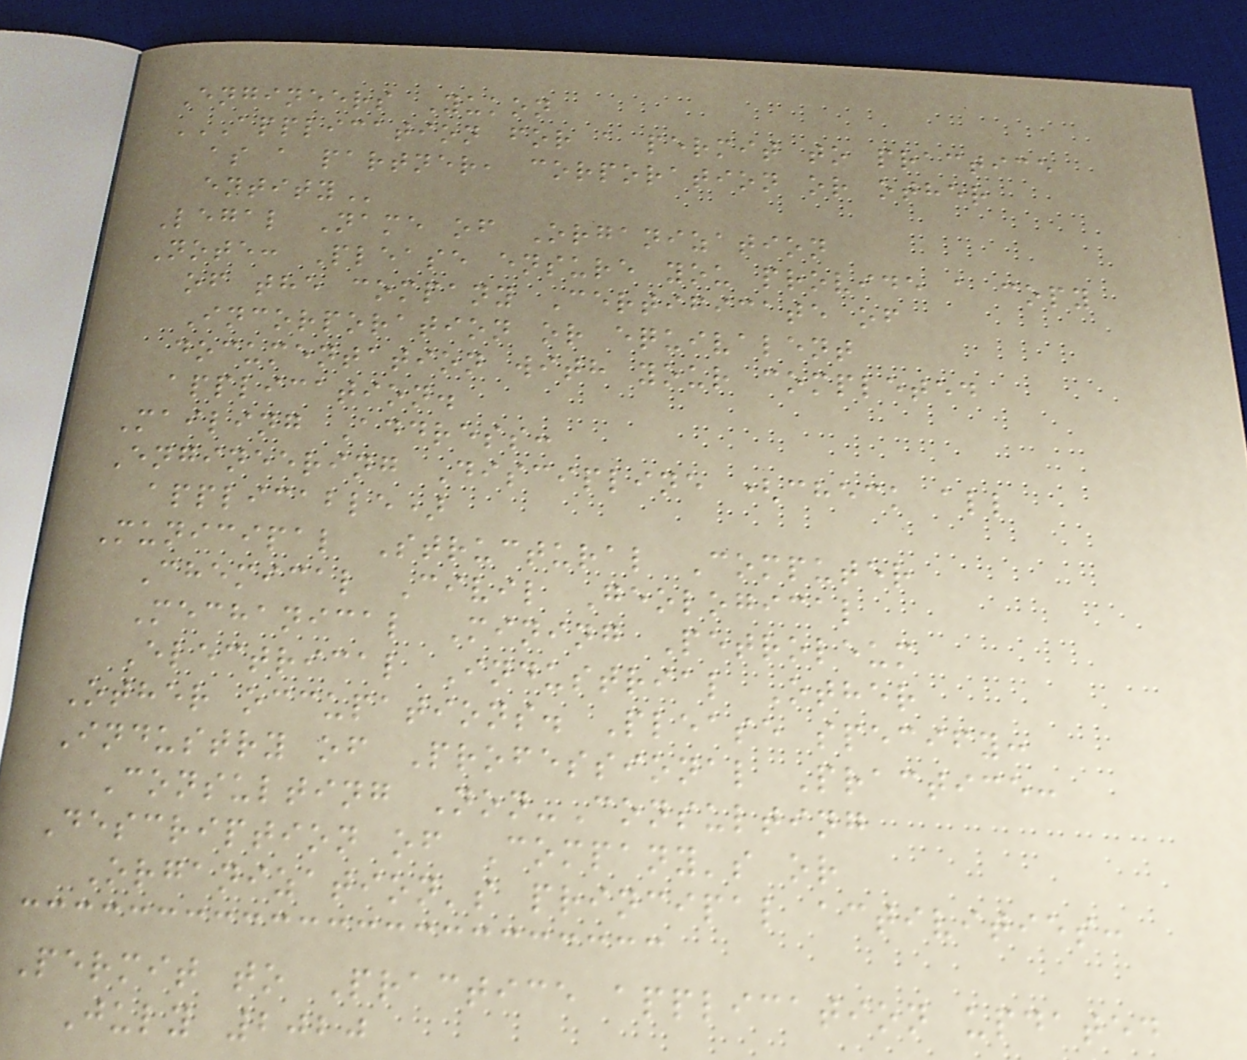Engineers Yukon
APPLICATION FOR A PERMIT TO PRACTICE
AS A PARTNER, CORPORATION OR OTHER
ENTITY
Legal Name of Organization
Note: Please ensure you provide a copy
of the company Certificate of
Incorporation or equivalent
documentation with your completed
application.
Mailing Address:
Engineering Discipline (check all
applicable)
Municipal Structural Computer
Chemical Civil Geological
Mechanical Mining Petroleum
Electrical Industrial Other
Other occupations. Please specify:
Industry of Professional Practice:
Consulting Non-Consulting
Description of Company's or
Organization's principal activities:
Permit to Practice application updated
July 2020
